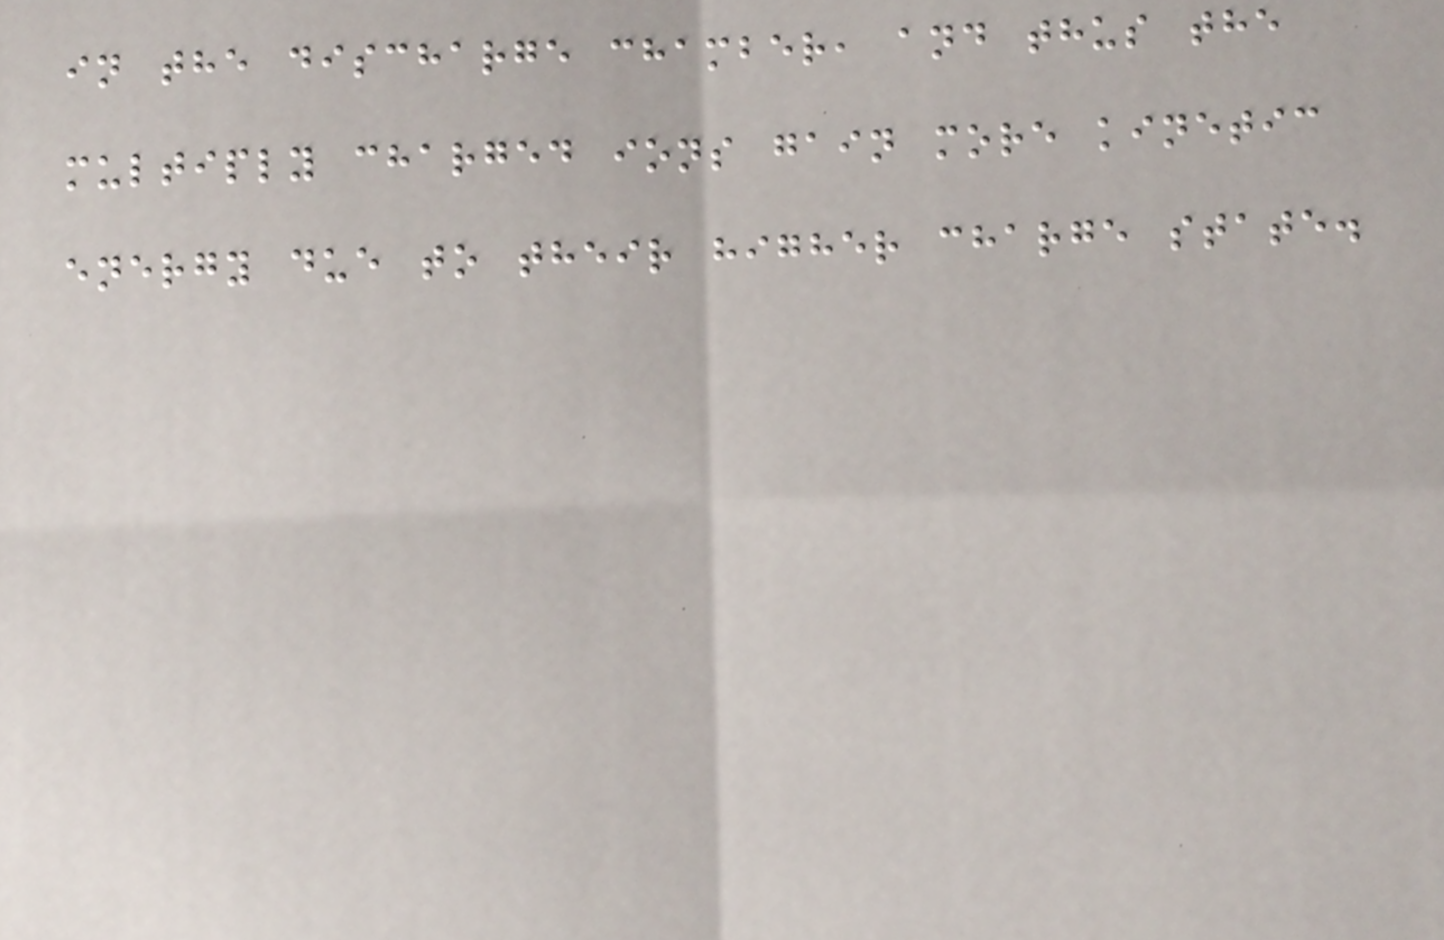in the discharge chamber, and thus the
multiply charged ions gain more kinetic
energy due to their higher charge state.
